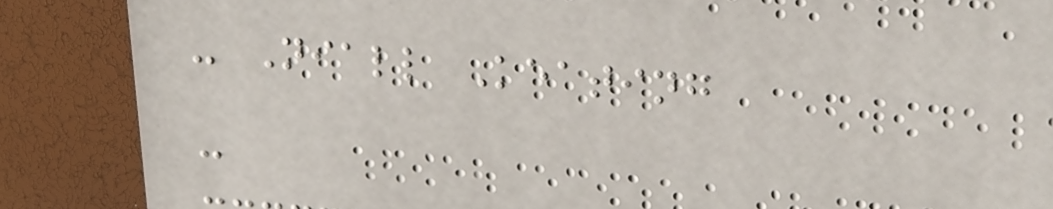- Niall Keating
-
